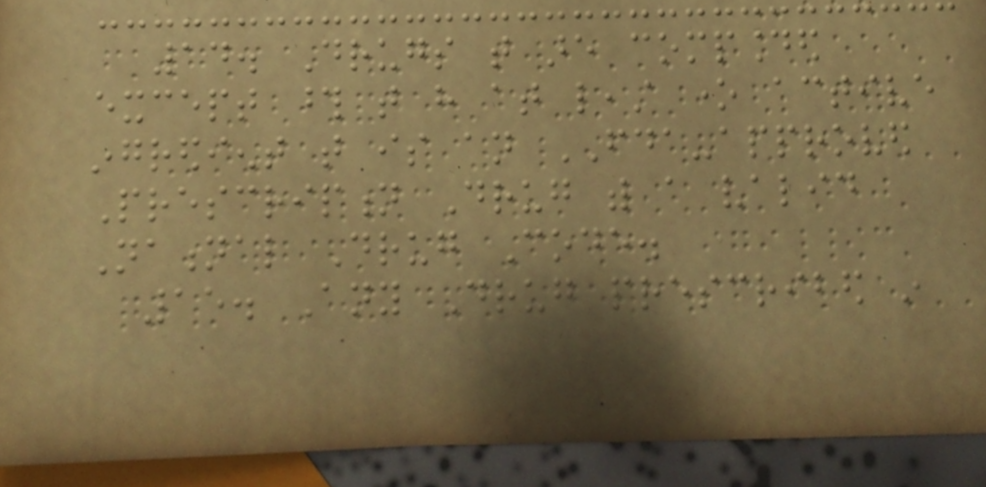14. Drugs that are compounded
except those that have at least one active
ingredient that is an FDA-approved
Prescription Drug with a valid
National Drug Code.
15. Any Drug prescribed in
